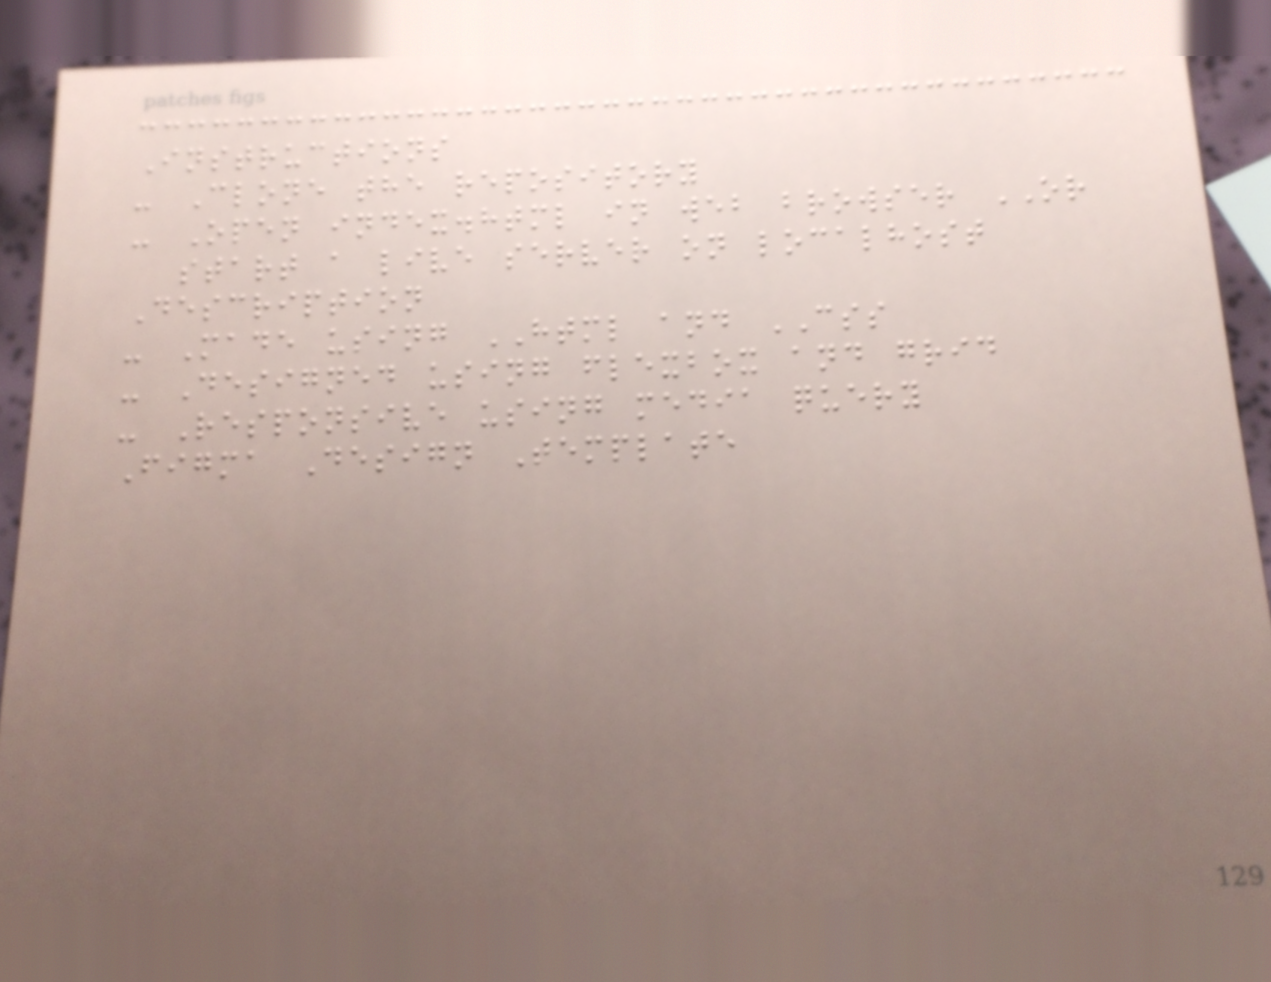Instructions
- Clone the repository
- Open index.html in web browser OR
start a live server on localhost
Description
- Made using HTML and CSS
- Designed using flexbox and grid
- Responsive using media query
Figma Design Template
